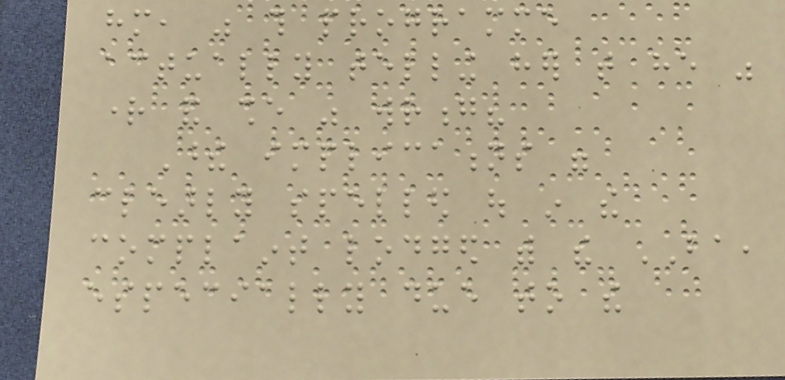him, was this programme
actually telling her that he was
right and she was wrong?
These implications were
clearly spelled out in the
complaint lodged with the BA,
especially due to the
